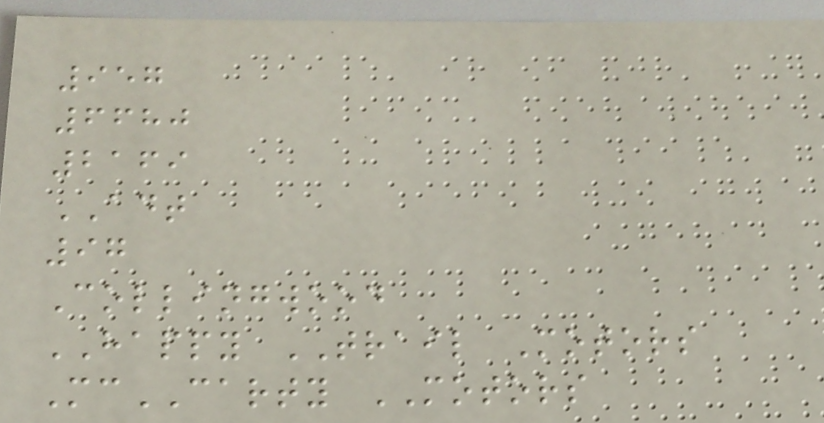957
6680
2169
ADT
97
Collingwood
HAPPY TRAIL Motors
McCARTY MOTORS
